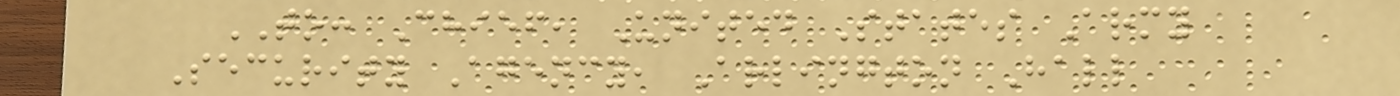TO: Chief, United States Army
Security Agency, Arlington Hall
